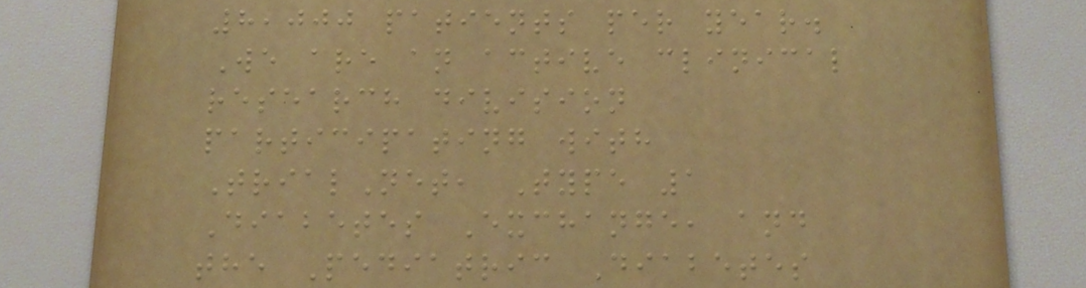8,000 patients per year.
We are an active clinical
research division
participating with
TrialNet, Type 1
Diabetes Exchange, and
the Pediatric Diabetes
